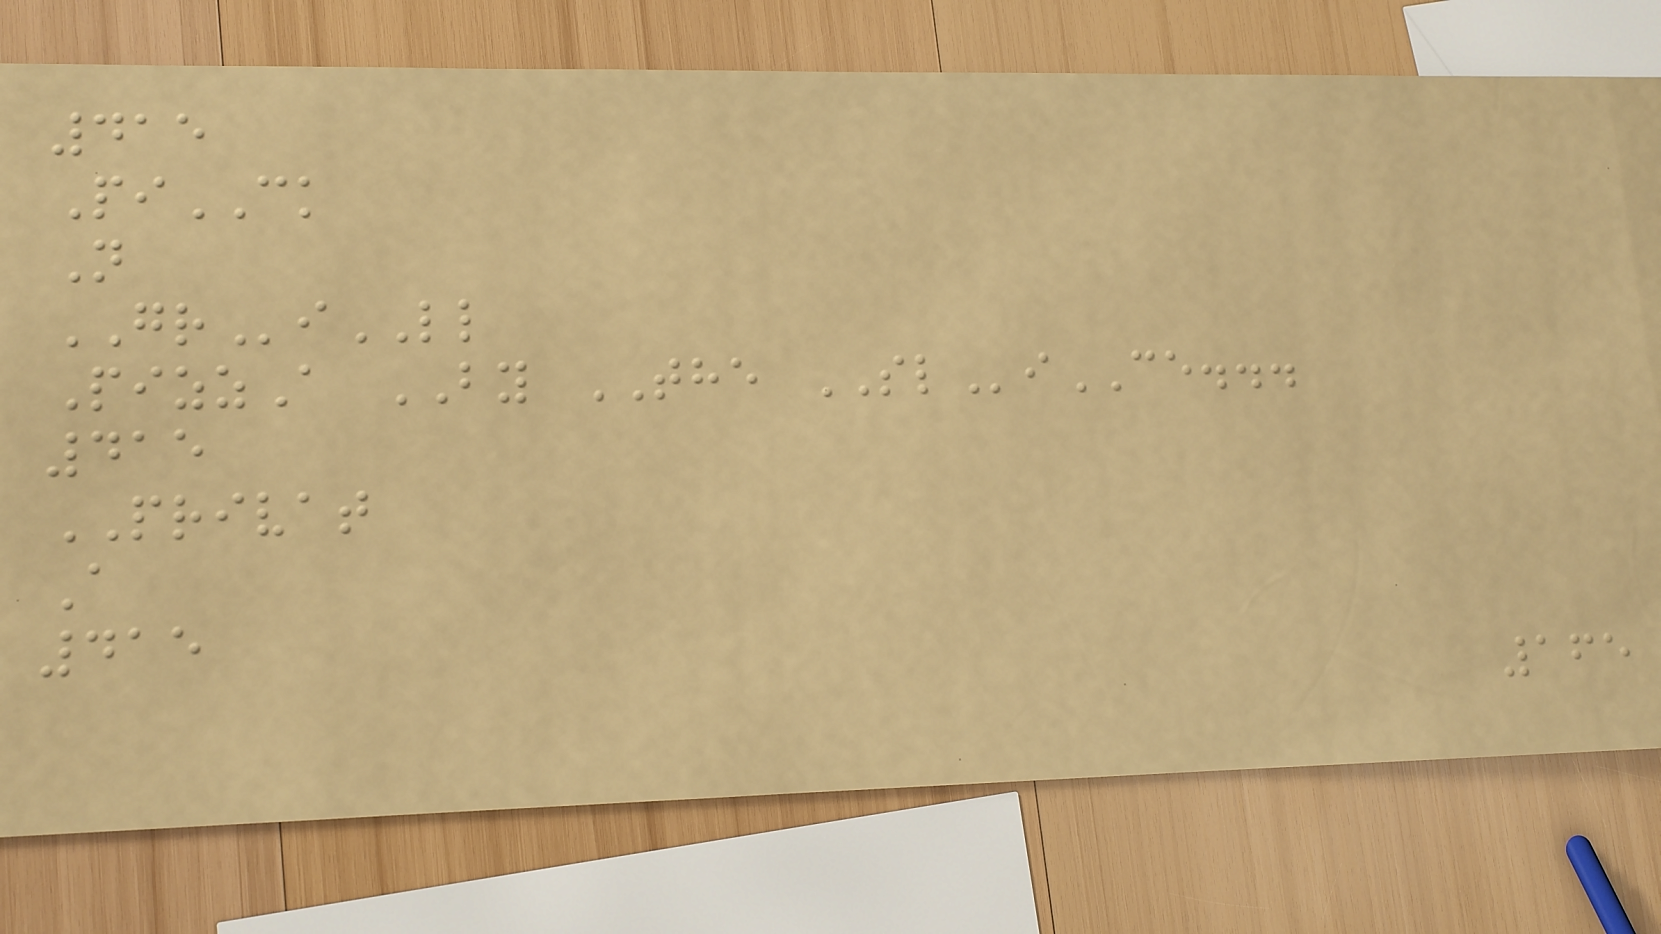415
PiCK
N
GRiLL
PizzA BY THE SLiCE...
415
PRIVAT
A
415
165
